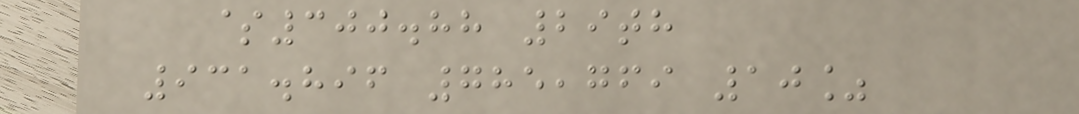$300.88 29th
931.896 785,769 10%
